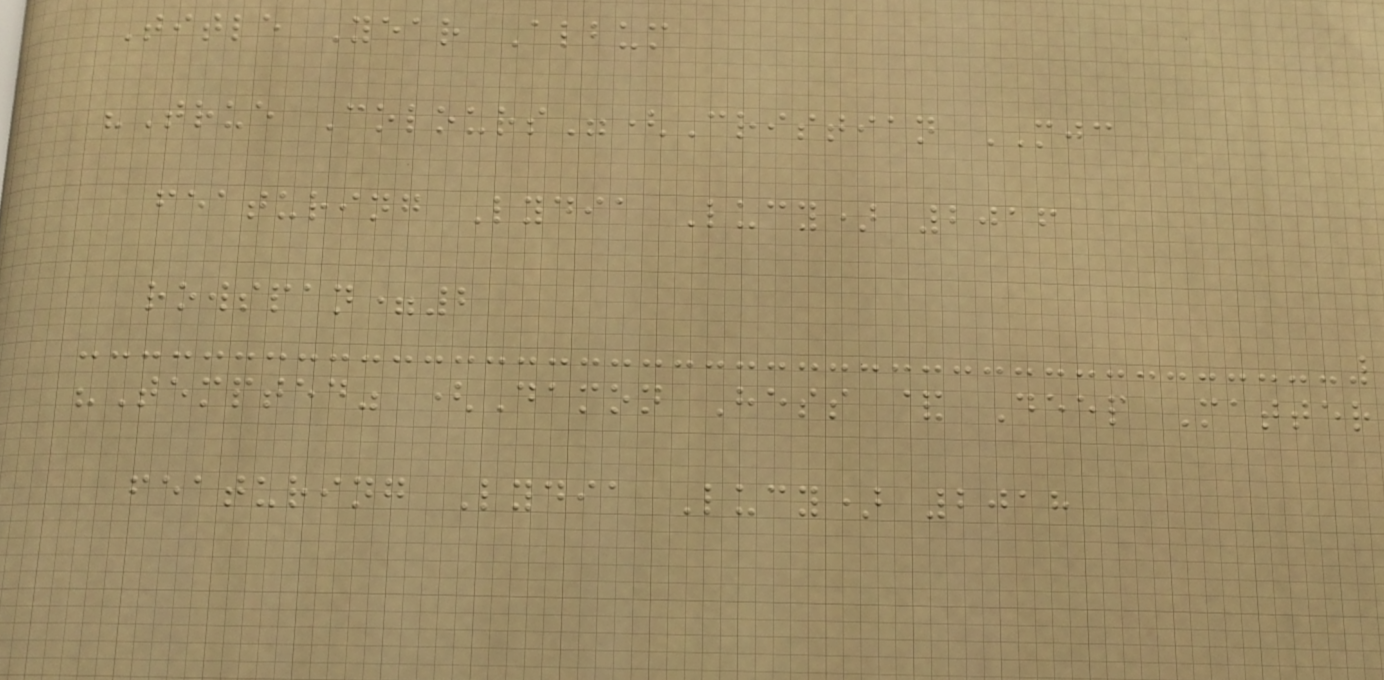Title Year Album
"True Colours"(Cristian MJC
featuring Lydia Lucy) 2016
rowspan=2
"Tempted" (Damon Hess & Deep Matter
featuring Lydia Lucy) 2018
